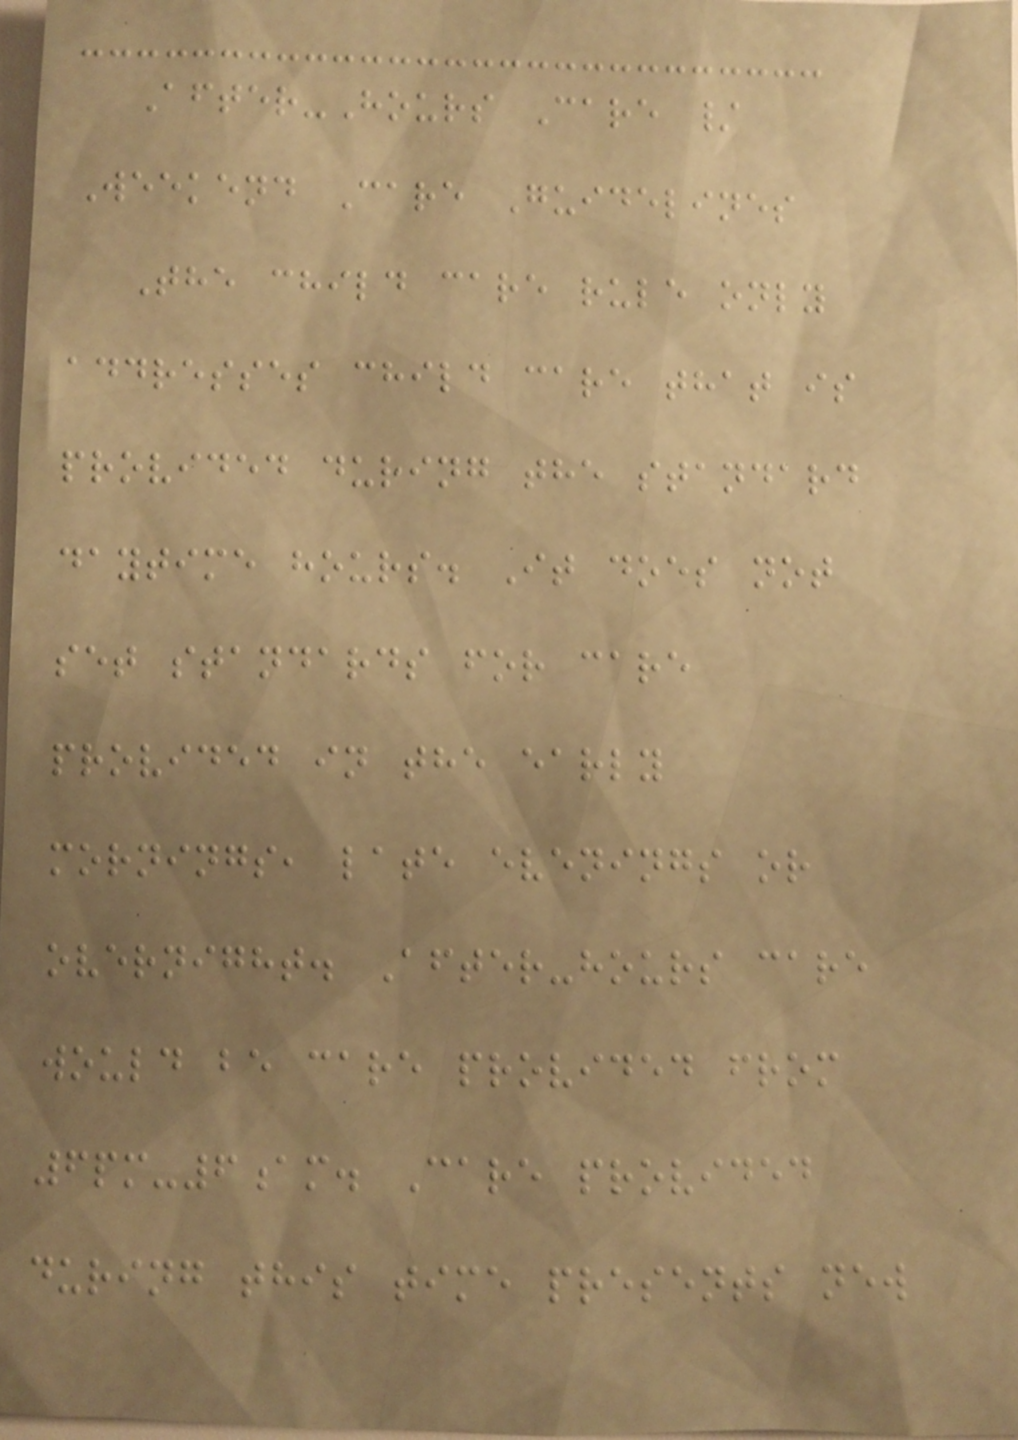After-Hours Care /
Weekend Care Guidelines
The child care rule only
addresses child care that is
provided during the standard
daytime hours. It does not
set standards for care
provided in the early
mornings, late evenings or
overnight. After-hours care
would be care provided from
6pm-6am. Care provided
during this time presents new
